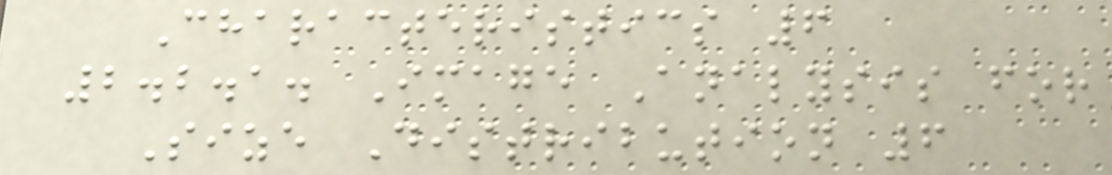Characteristics 6
2.2.1. Image Analysis for
Size Distribution 6
